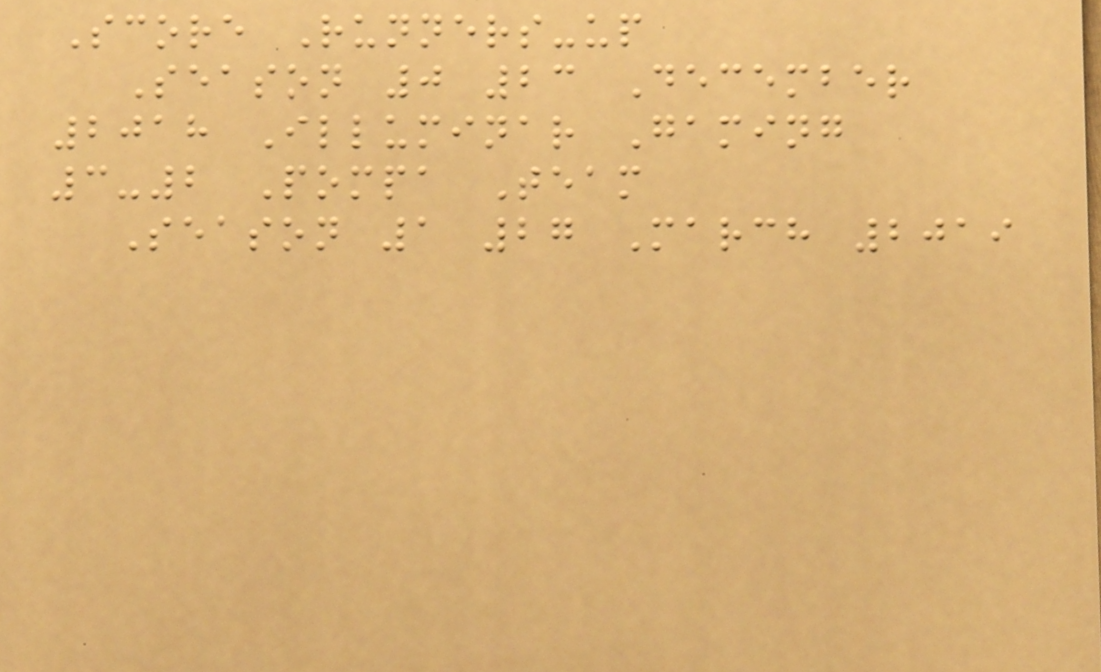Score Runners-up
Season 0 23 December
2018 Illuminar Gaming
3-2 Pompa Team
Season 1 27 March 2019
